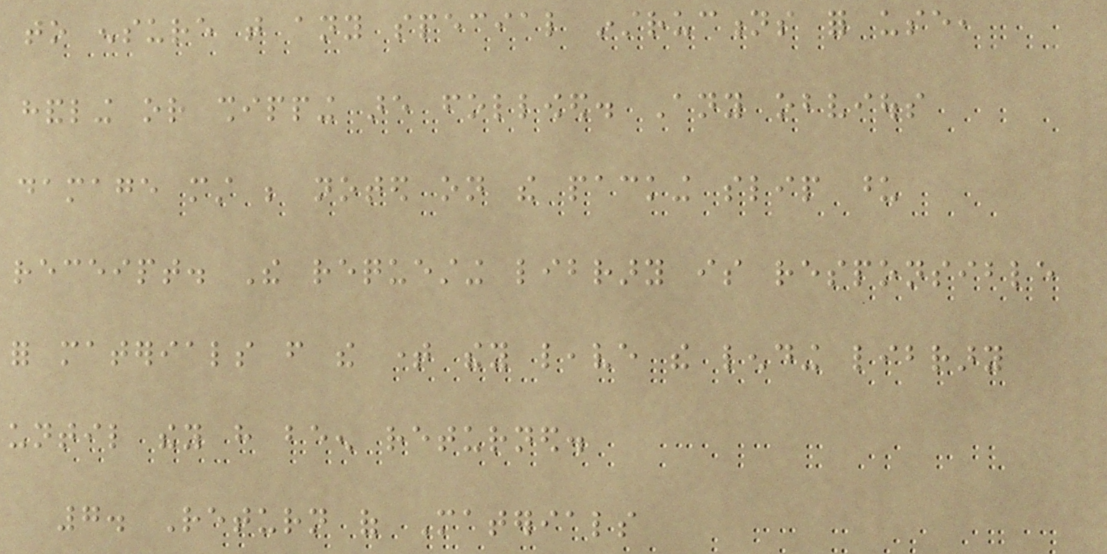to ensure that any special instructions for use,
handling or shipping are followed. Any obvious
damage must be noted on the packing slip upon
receipt. The requesting library is responsible
for materials from the time they leave the lending library
until they have been returned.
7. Return of Materials
